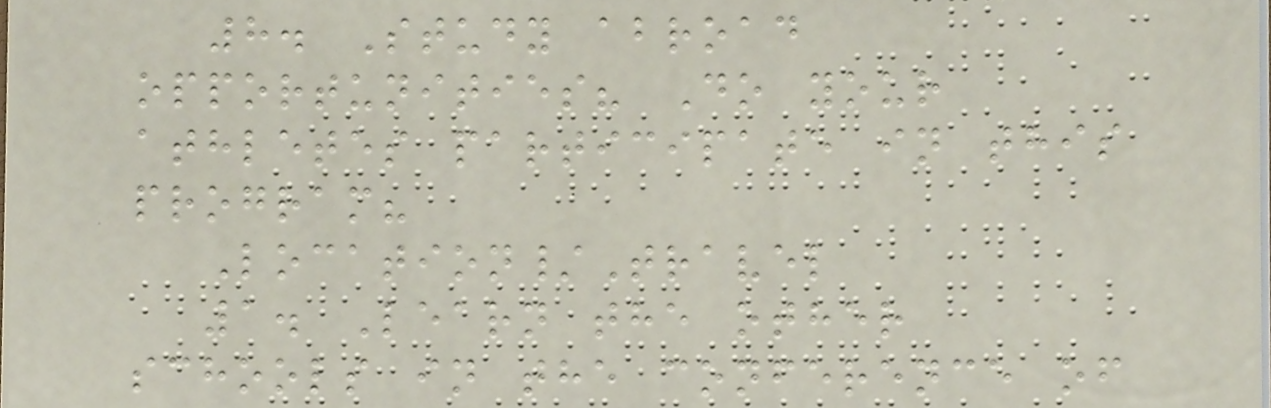8. Study abroad
opportunities? Do your
athletes participate in this
program?
Location/Travel
1. Learn the other
schools in the conference of
